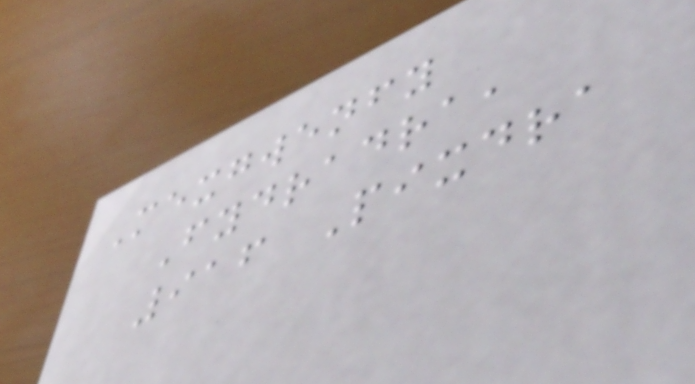Mexgwenfy
Fydradra,
916 Pixdra
